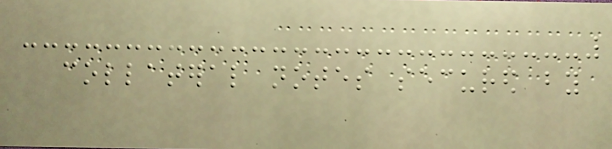collateral notes secured by
